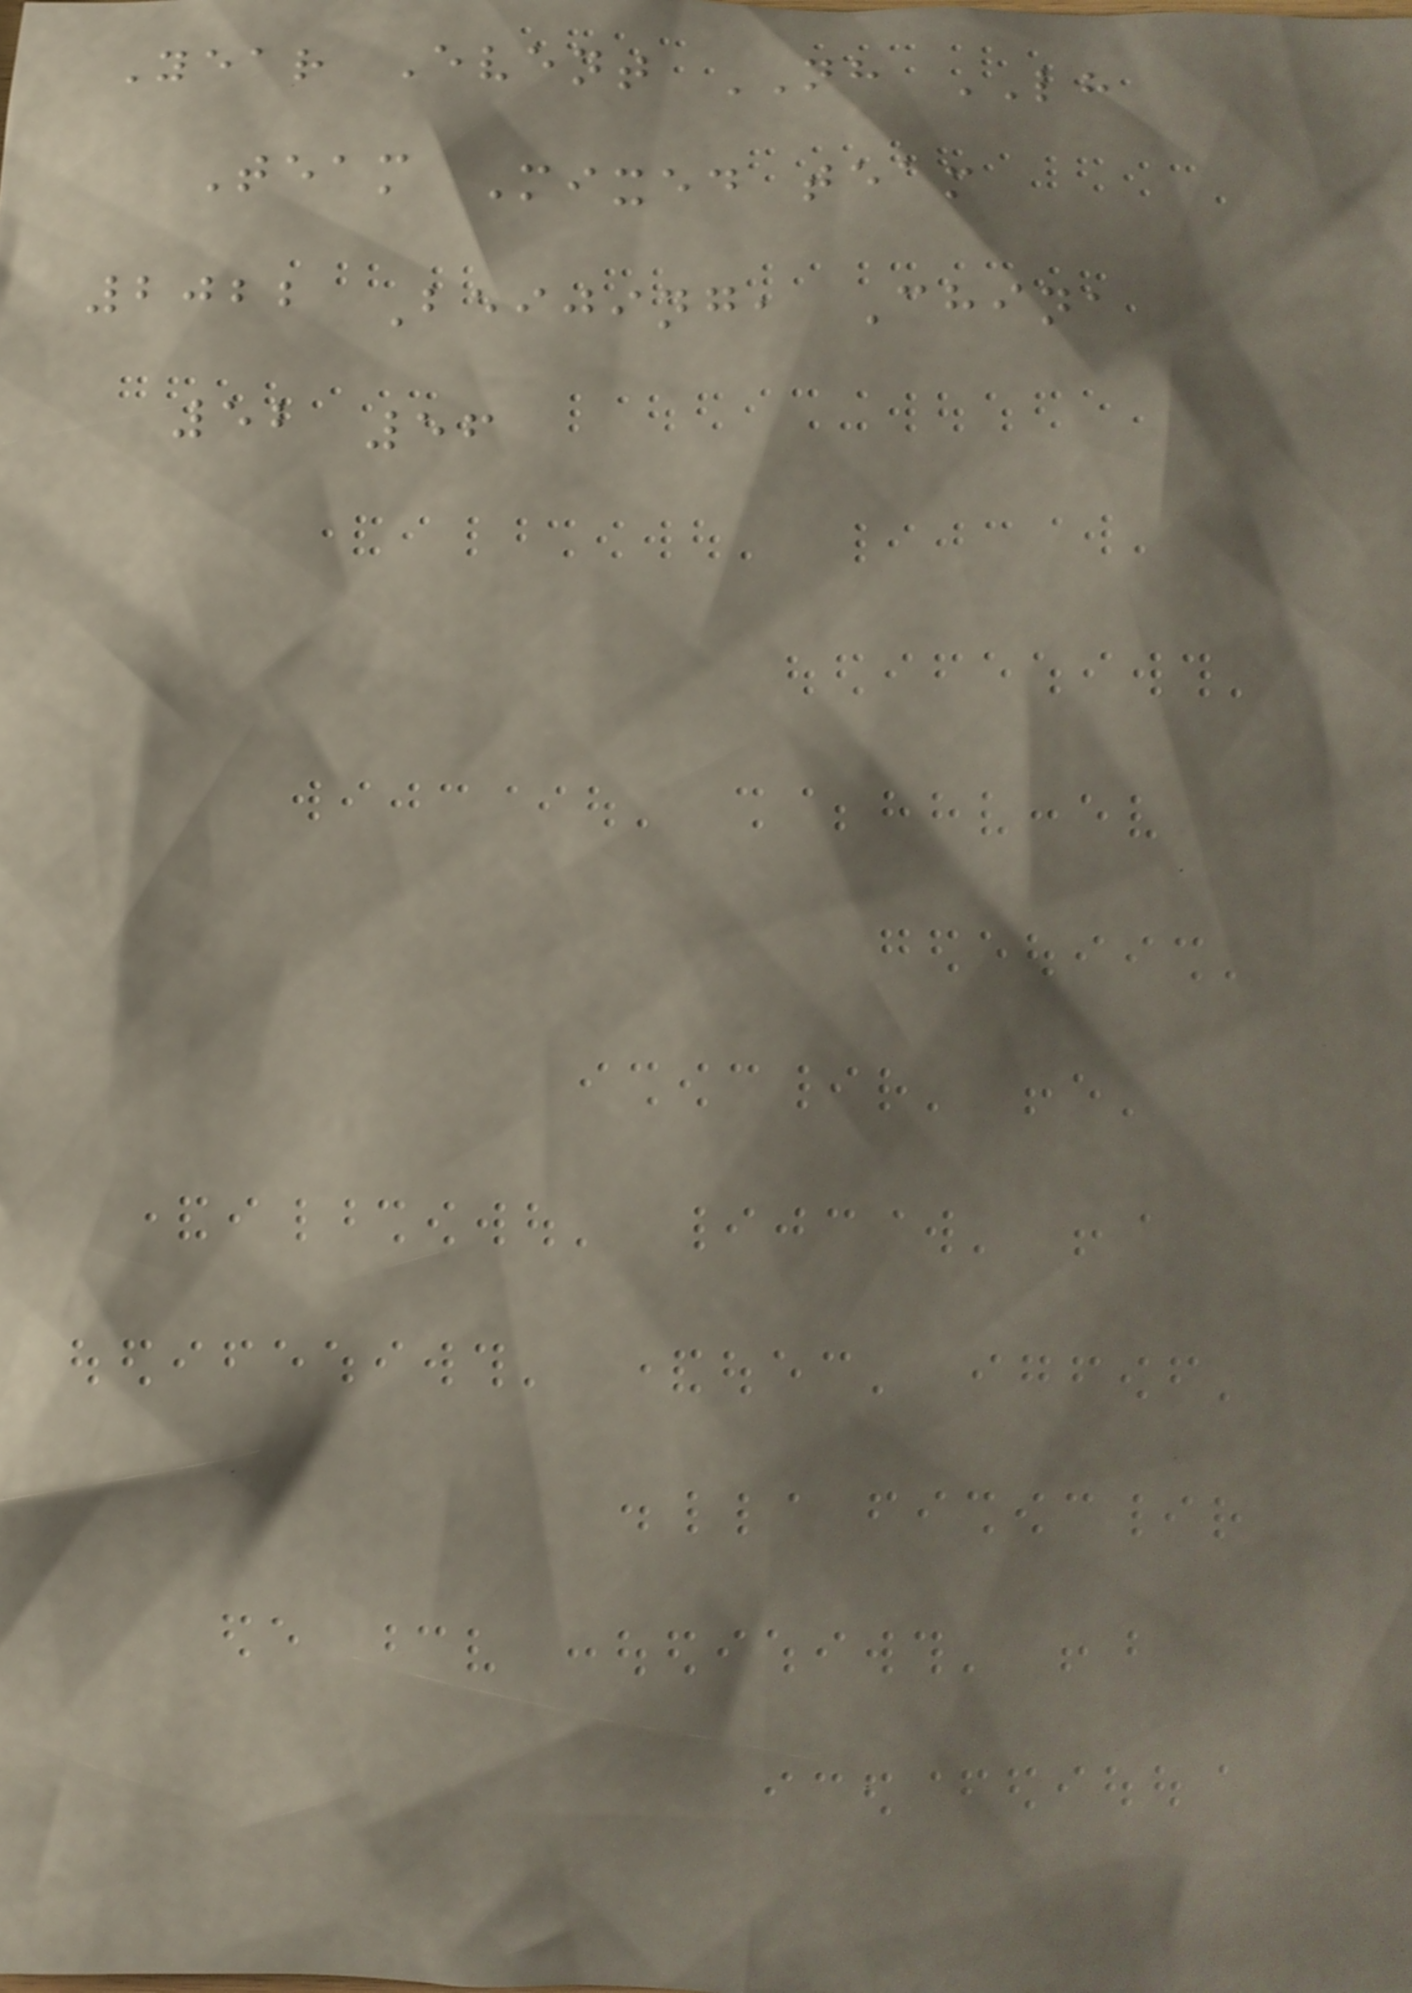Year Event NH LH
Team Mixed team
2022 Beijing, China
52 56
